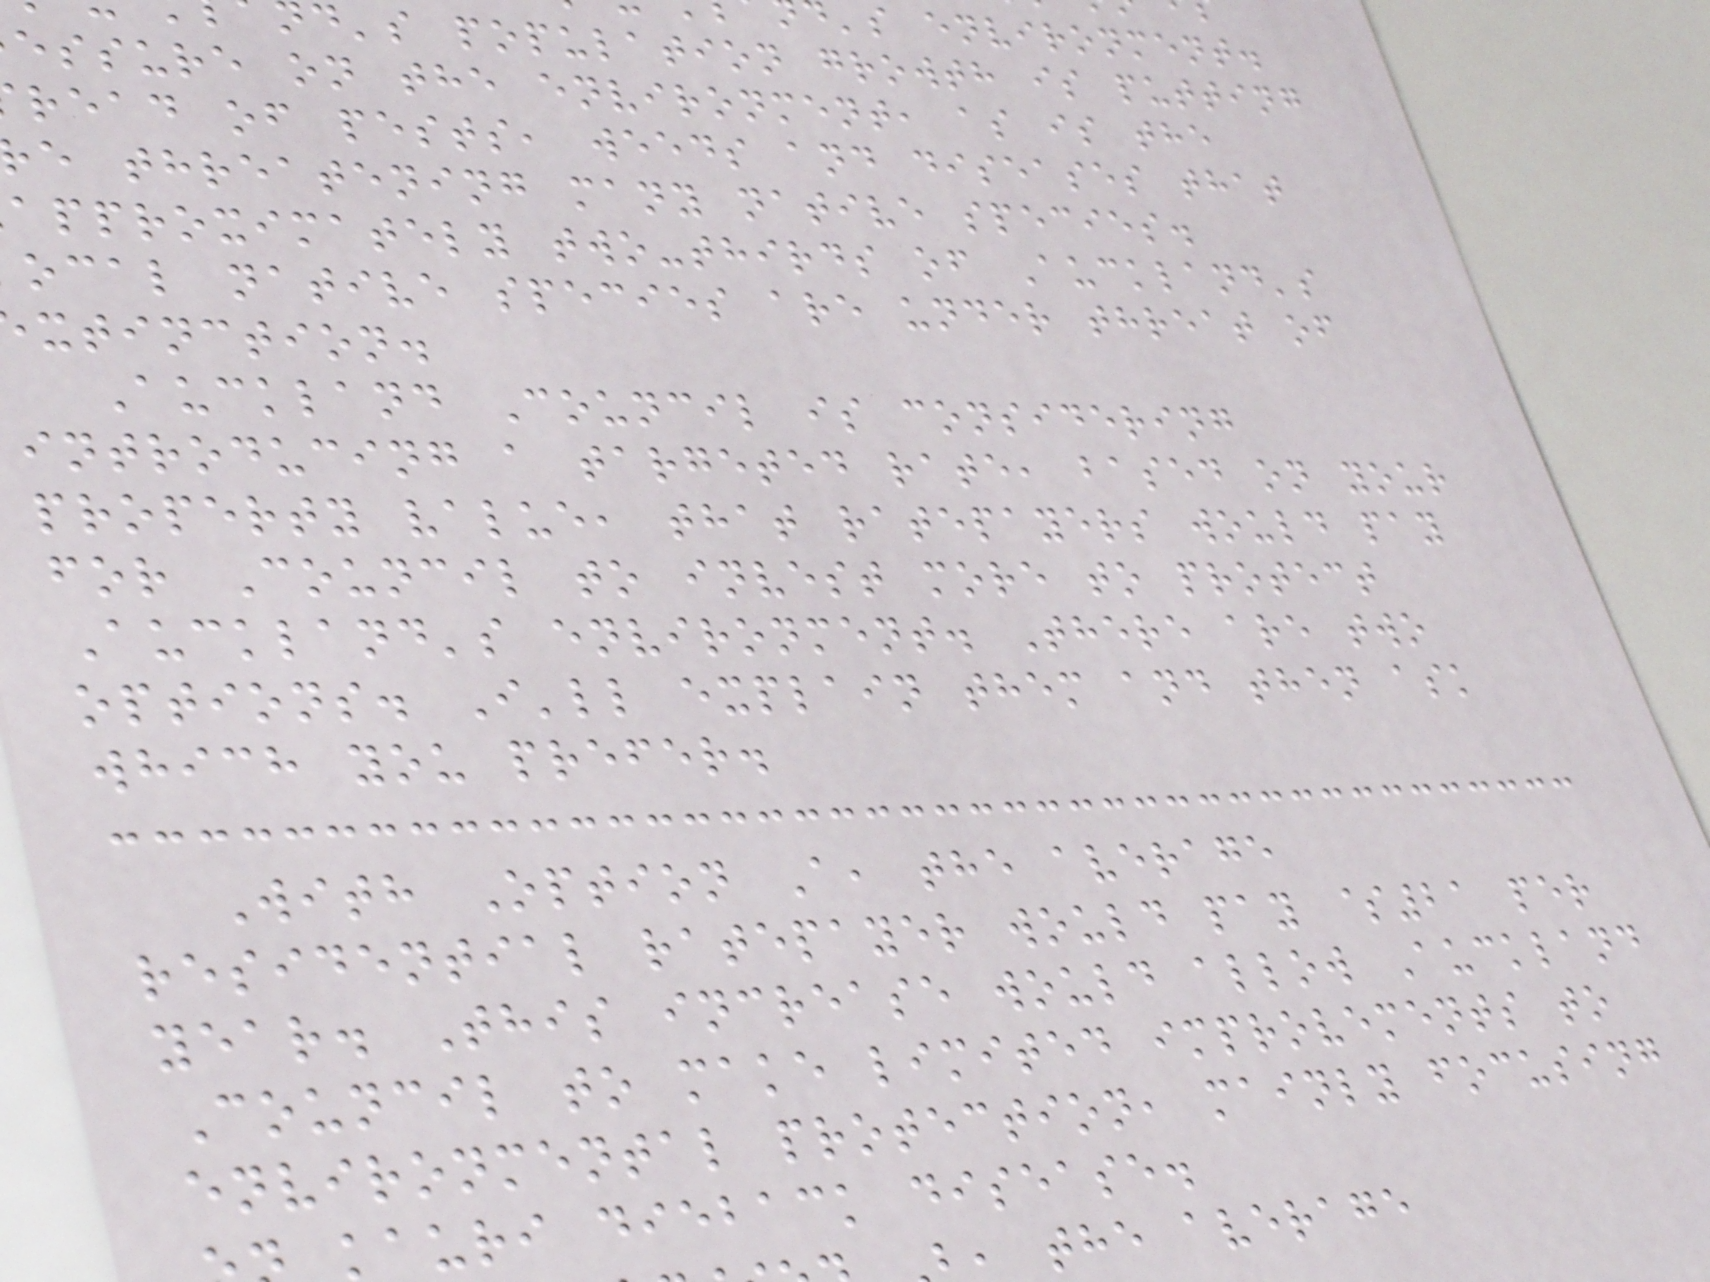's environment.
d's population growth is putting
essure on the environment, as is the
read of pests, weeds and diseases that
e threatening many native species.
approximately two-thirds of Auckland's
ocal native species are under threat of
xtinction.
Auckland Council is considering
introducing a targeted rate, based on your
property value, that ratepayers would pay
for Council to invest more to protect
Auckland's environment. There are two
options. I'll explain them and then ask
which you prefer.
With Option A, the average
residential ratepayer would pay $21 per
year. This increase would allow Auckland
Council to make limited improvements to
environmental protection, mainly focusing
kauri dieback disease.
, the average
